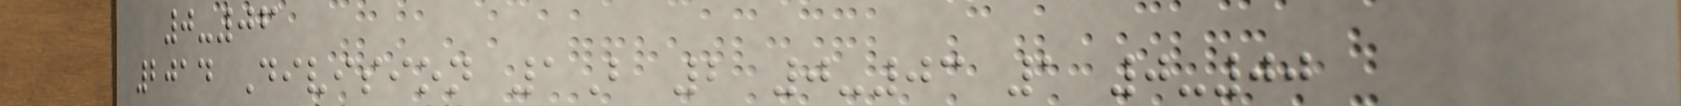0-06
2014 Division 1B 2 0-03 1 0-00
